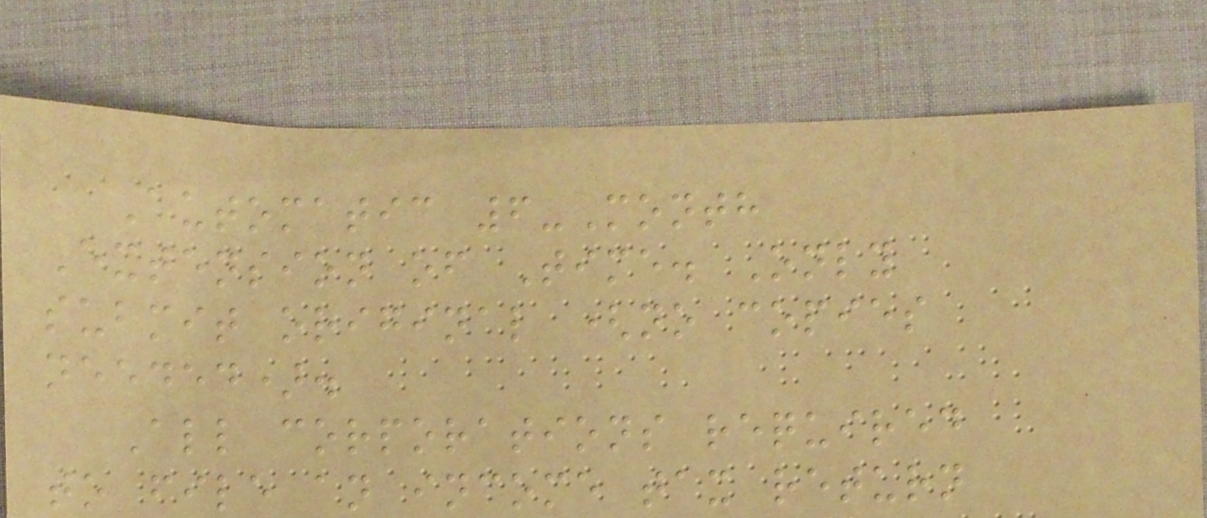Automatic 6-Month
Extension of Time. Only
submit original (no copies
needed).
All corporations required
to file an income tax return
